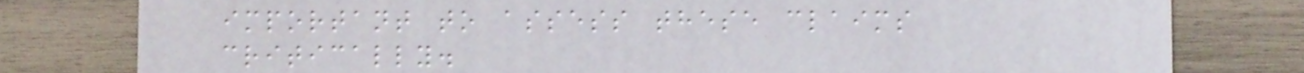important to assess these claims
critically.
